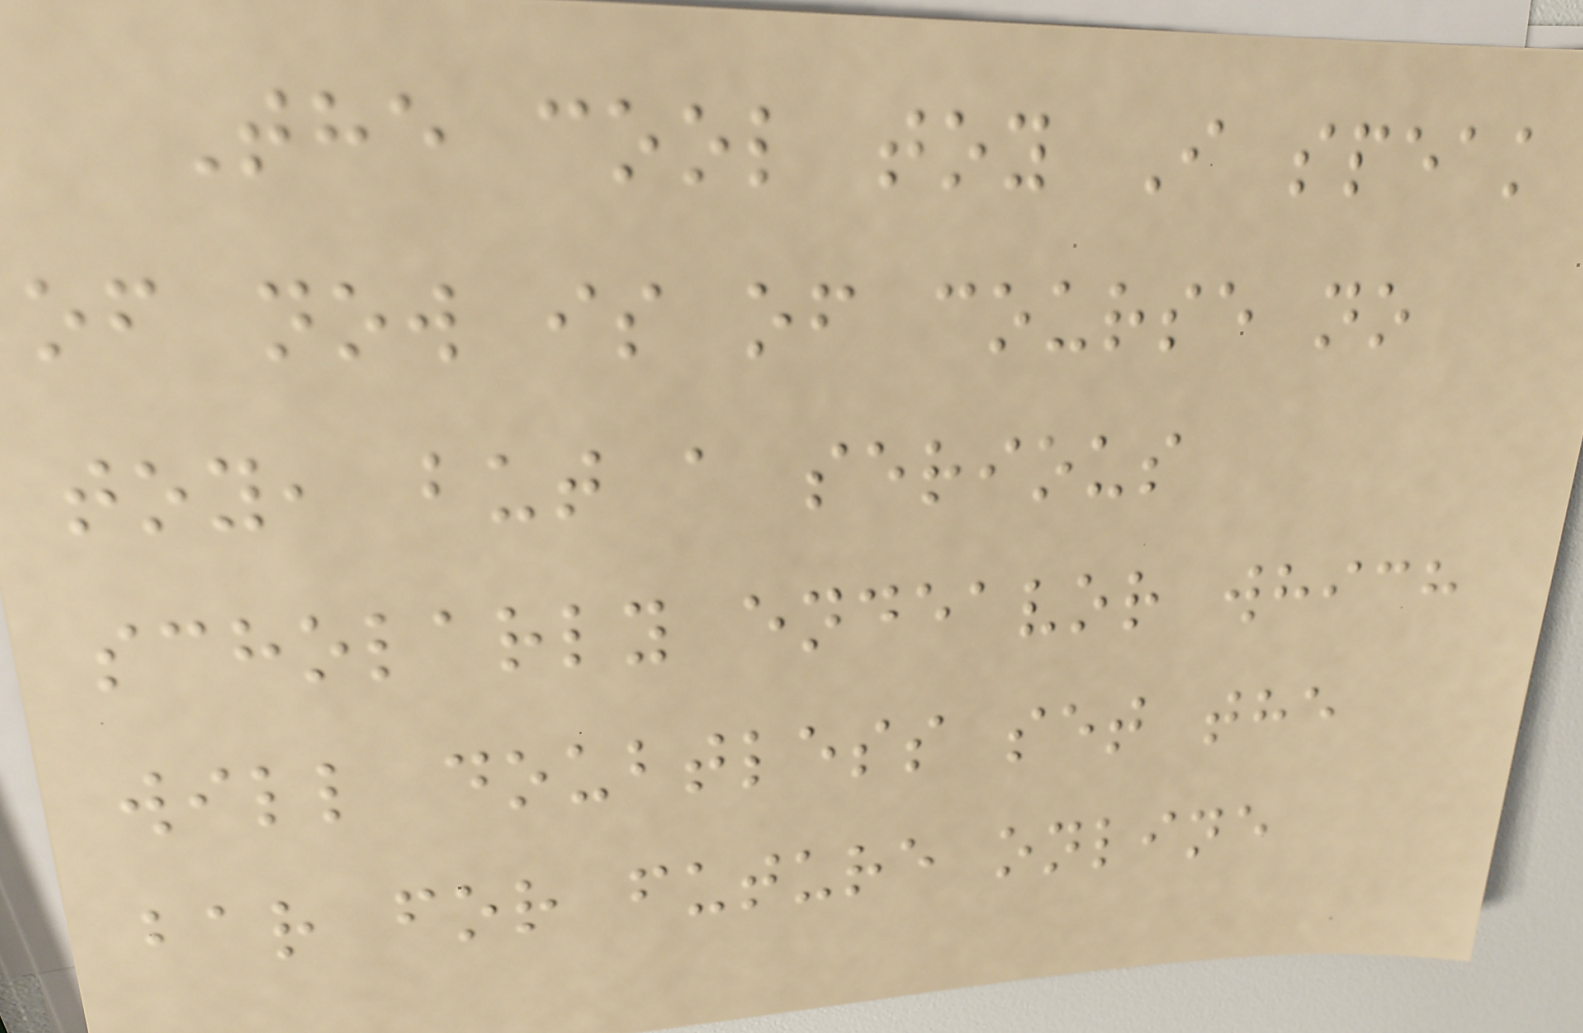The cool toy I speak
of now is of course no
toy, but a serious
scholarly endeavor which
will doubtless set the
bar for future online
